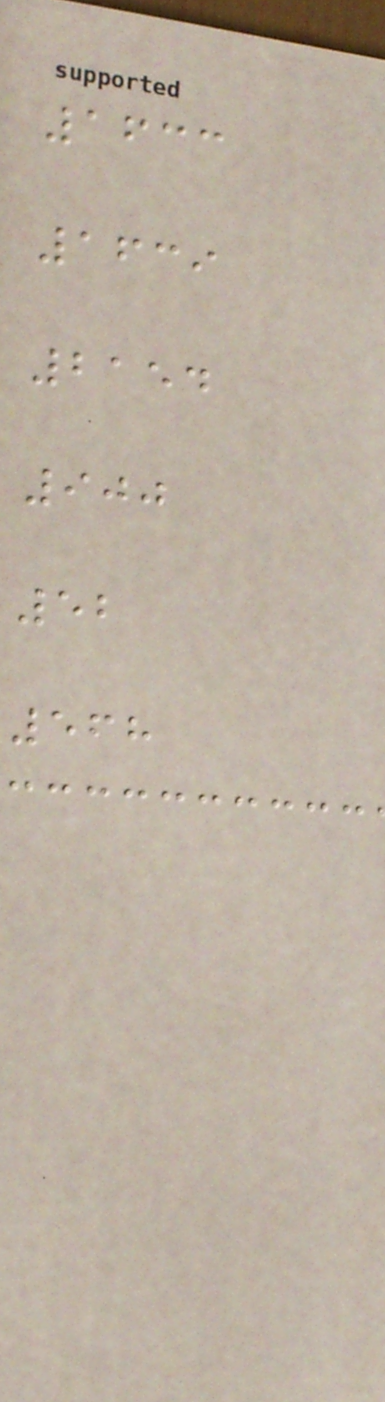1633
1639
2154
900
52
568
